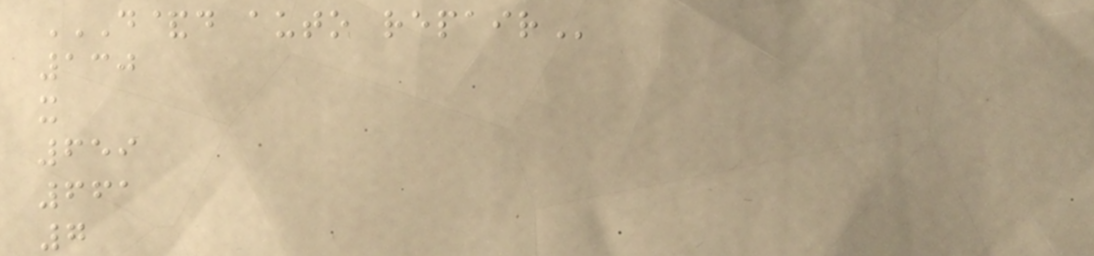D&D AUTO REPAIR
130
x
659
661
7
